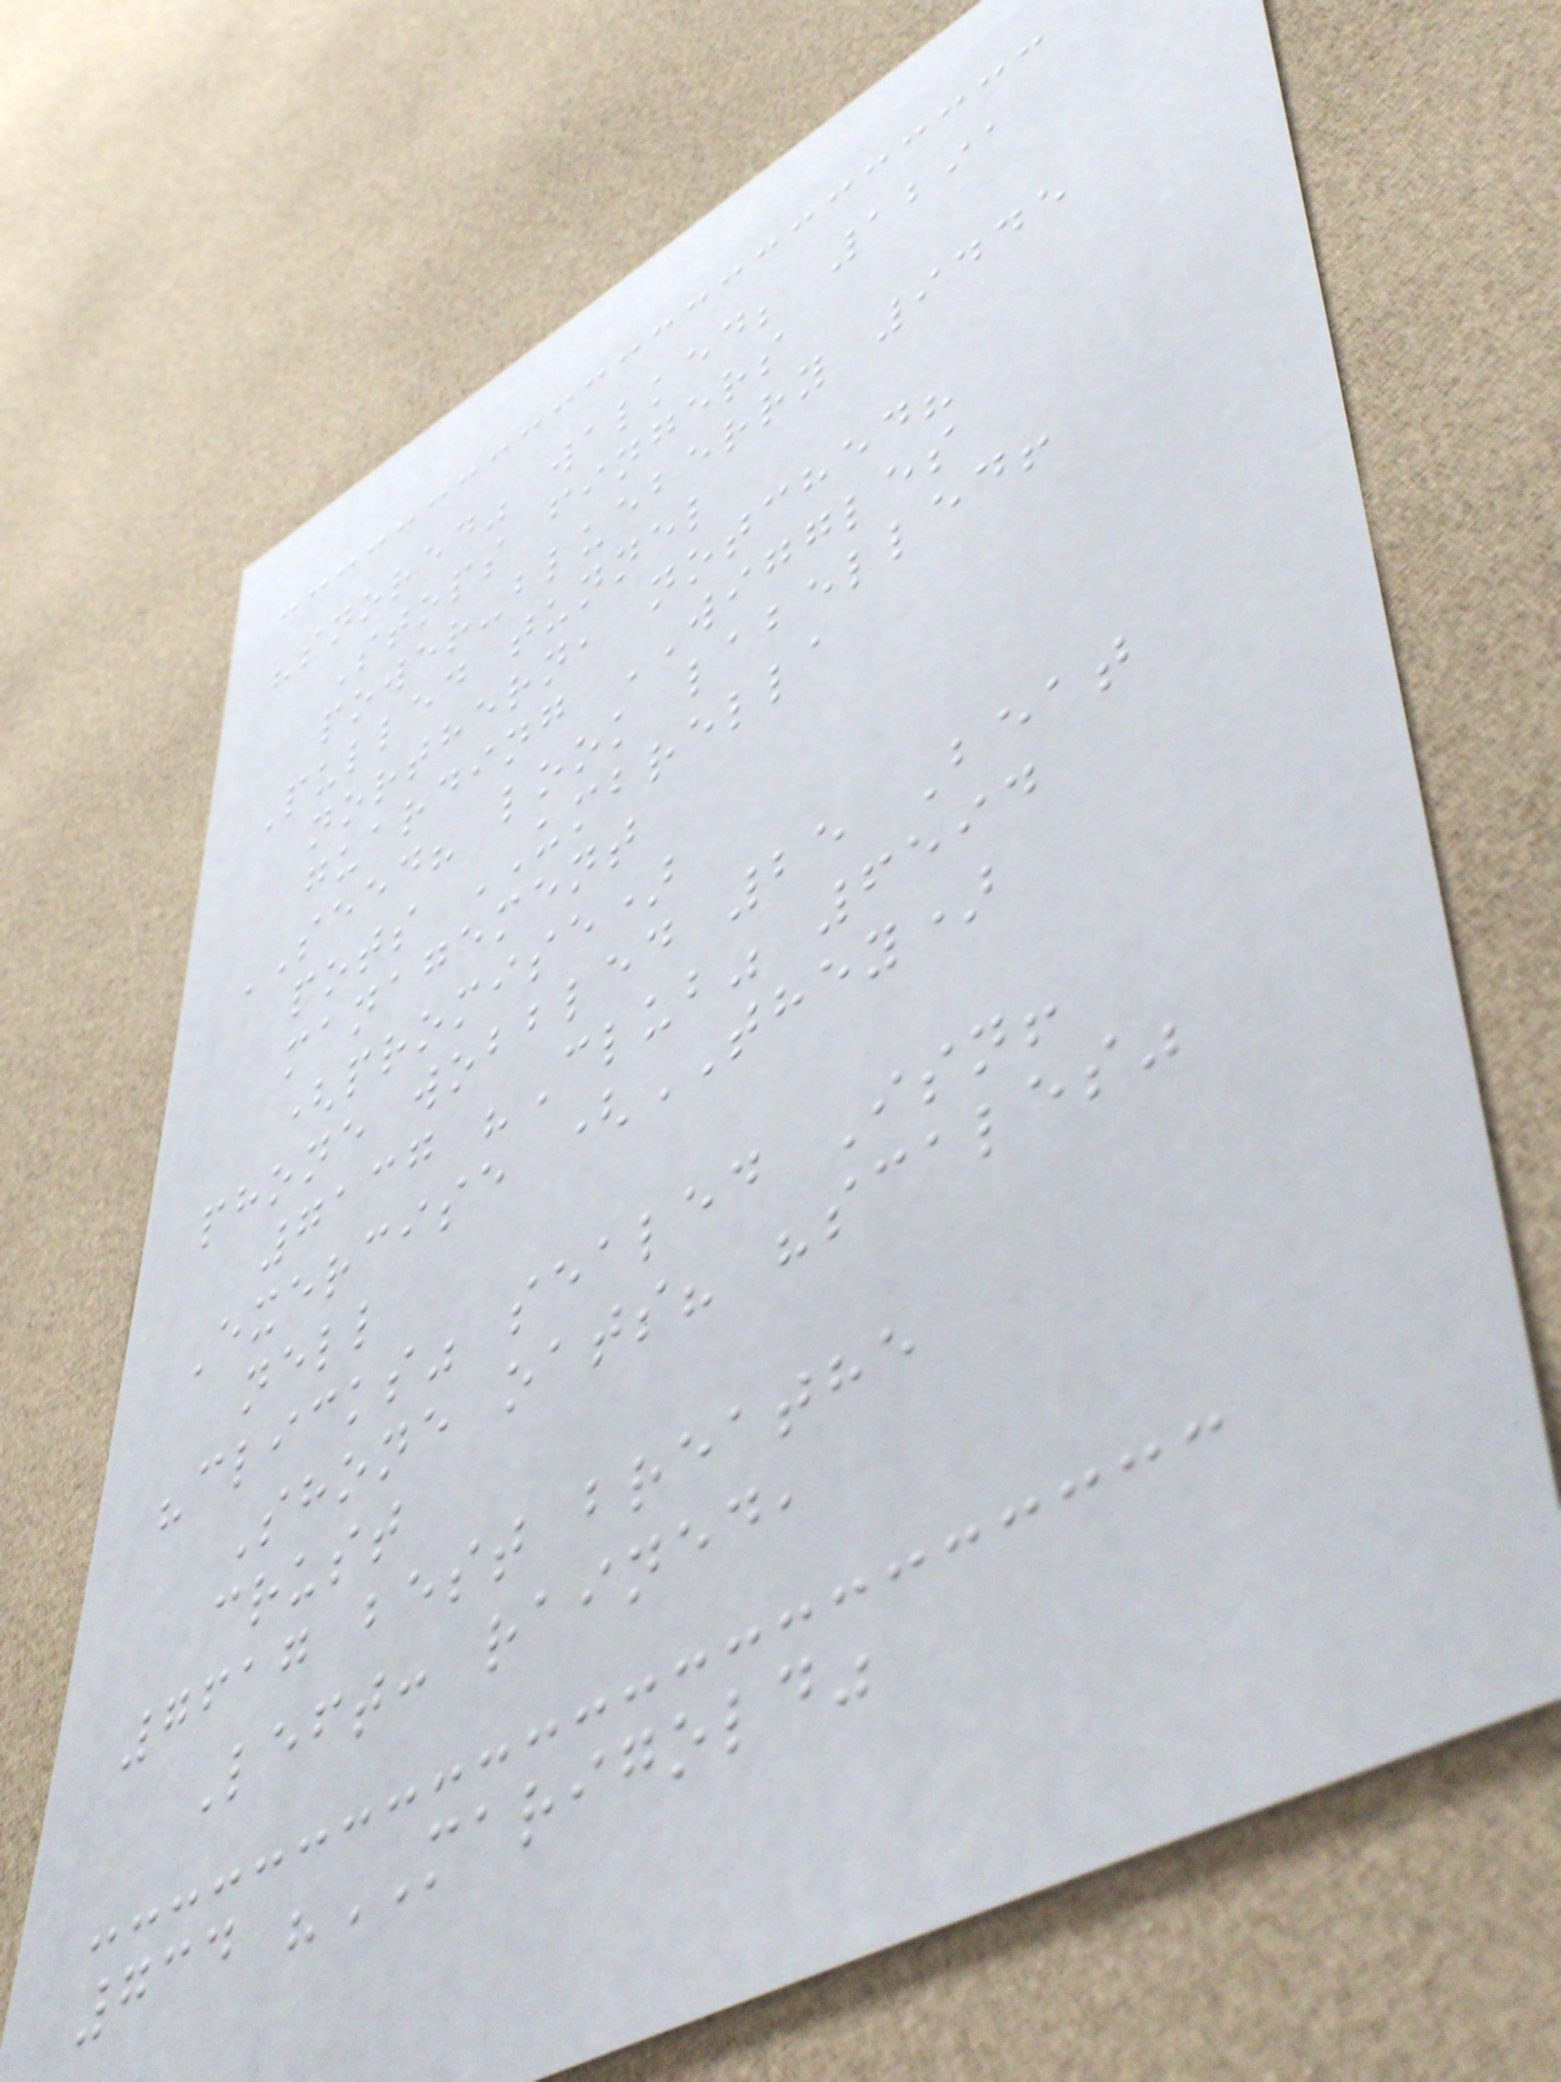"snored" walked; 1291
Stops fingers
power-blueberry 9445
Pulled tunnel
northern, notched?
guarding WIGGLES
SEED? look labelled!
pots UMBRELLA
management
(promise)
phone wobbled 25 Beat
7137 "Club" 6594
Exercise (THEY)
nell
"clicks" sealed Isn!
Shone oats? "scales"
crust
7617 best breathe
Left: rained,
734 "MARIGOLD"
